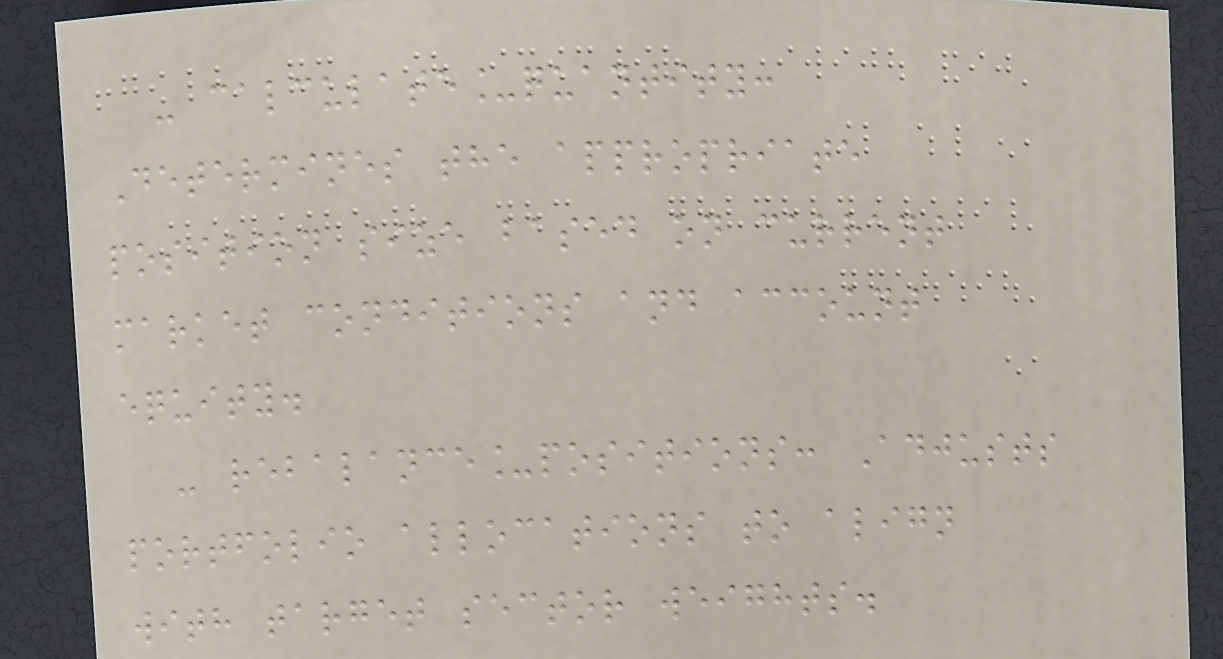- calculate_quantity:
Determines the appropriate
position size based on current
market conditions and account
equity.
- rebalance_positions: Adjusts
portfolio allocations to align
with target sector weights.
